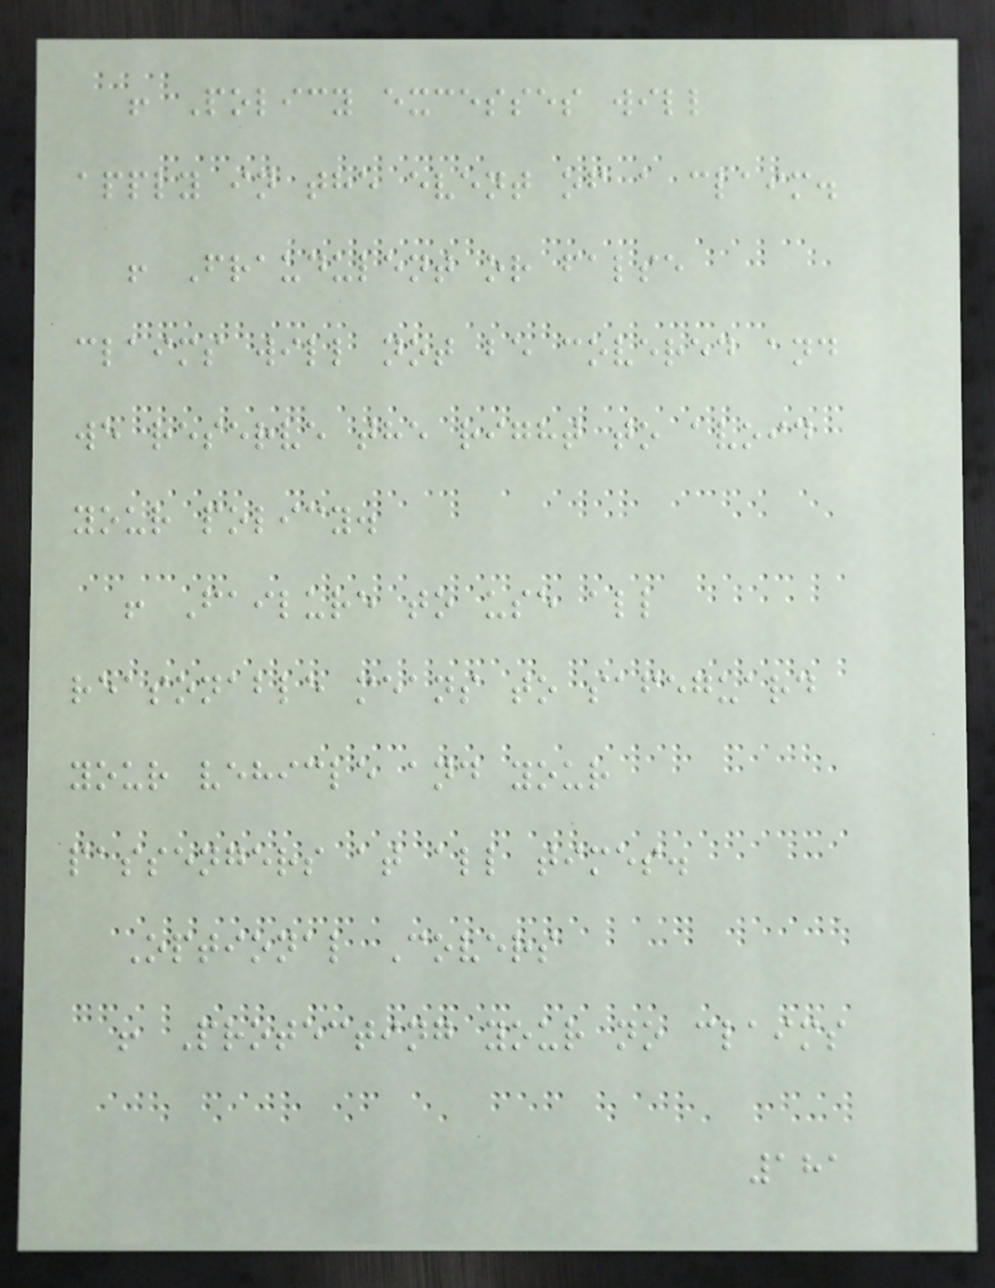! Policy excesses will
apply in the event of a claim.
! Fraudulent or false
claims will not be covered and
we reserve the right to avoid
your policy.
! Failure to use all
reasonable means to safeguard
your vehicle and your
passengers at all times.
Optional Covers
! Protecting your no claims
181
